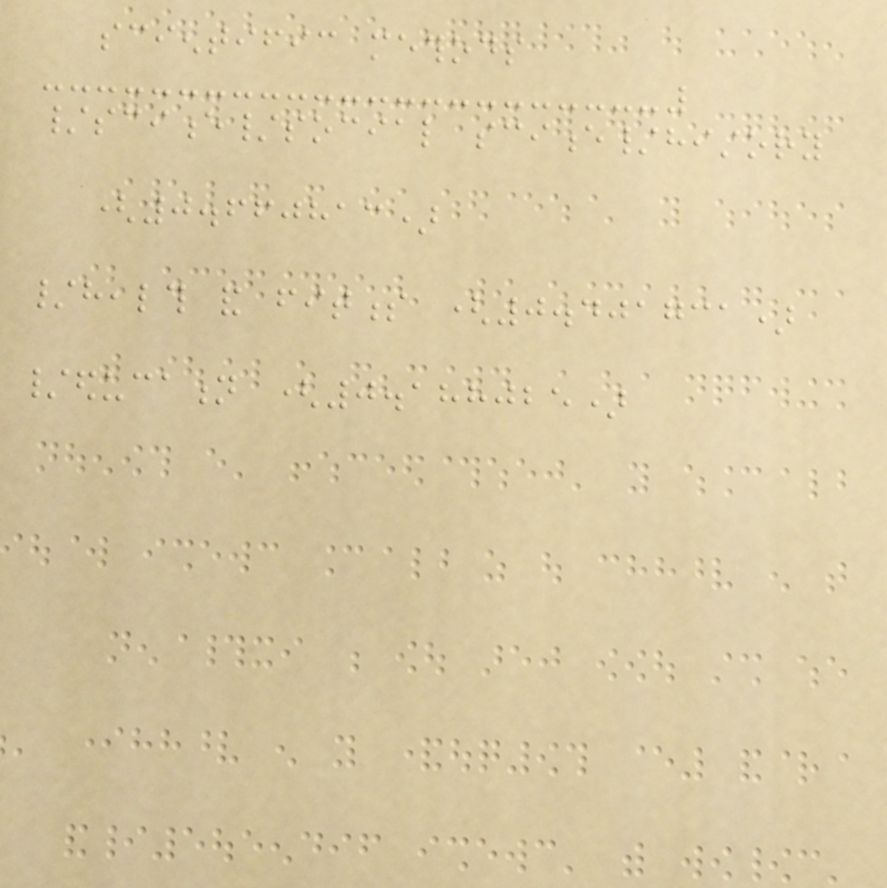scientific methods
/science/social science/history
(0.660813)
/health and fitness (0.401731)
/education (0.188025)
